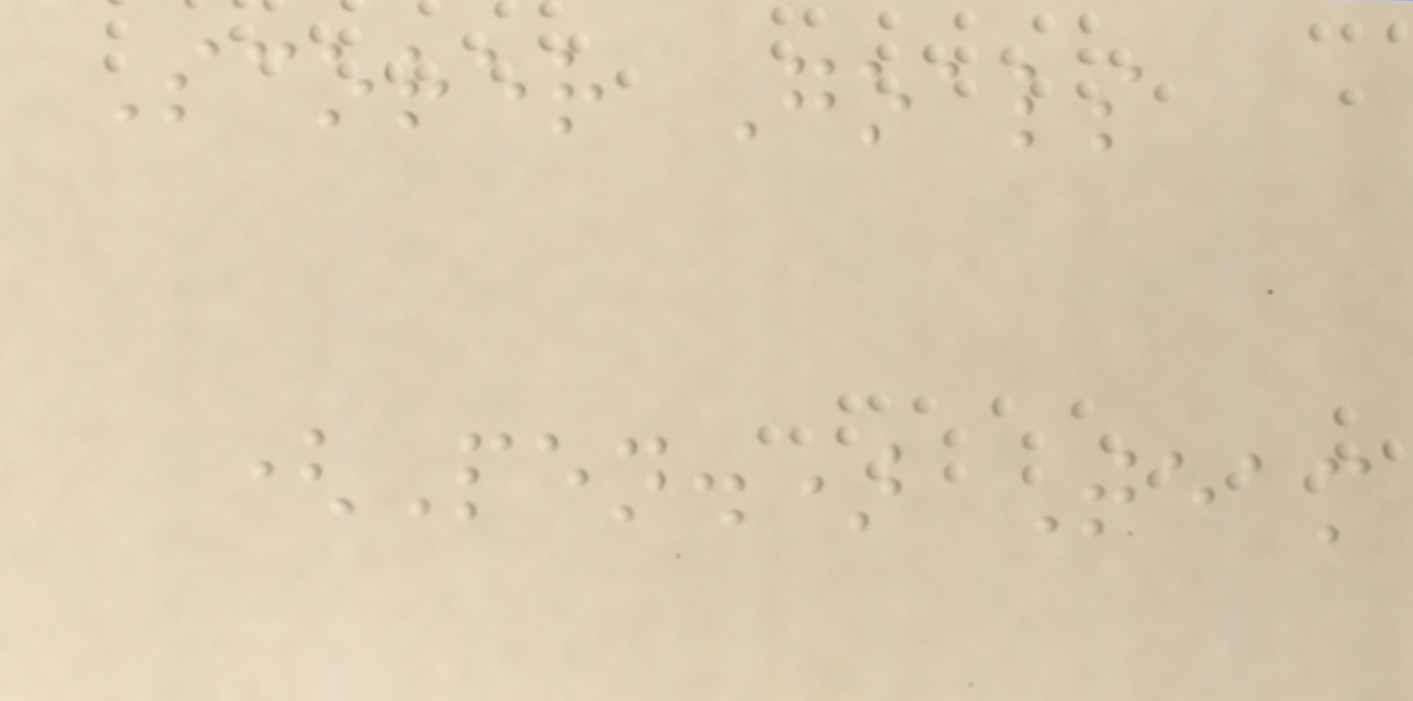Scorer Goals
(Pen.) Team
